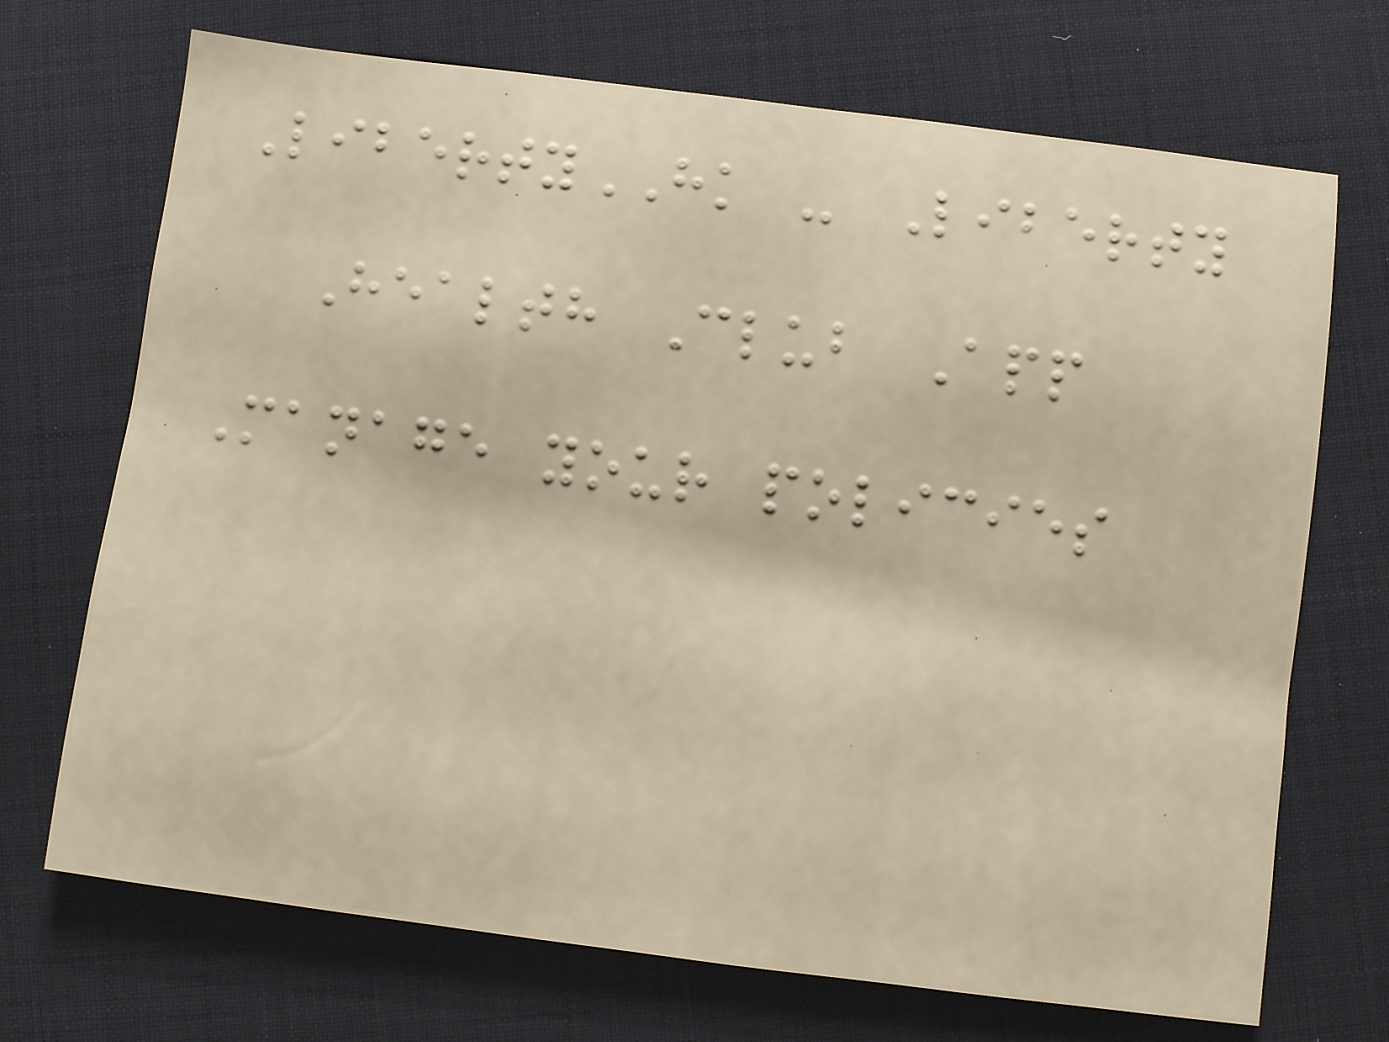LibertyHK - Liberty
Health Club App
Manage your policies
